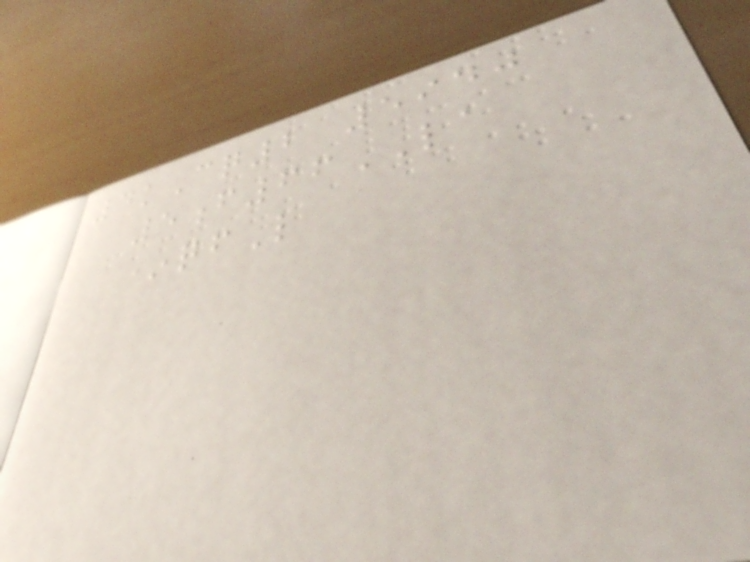4kCq2 5940
5f66LA
*qfL
